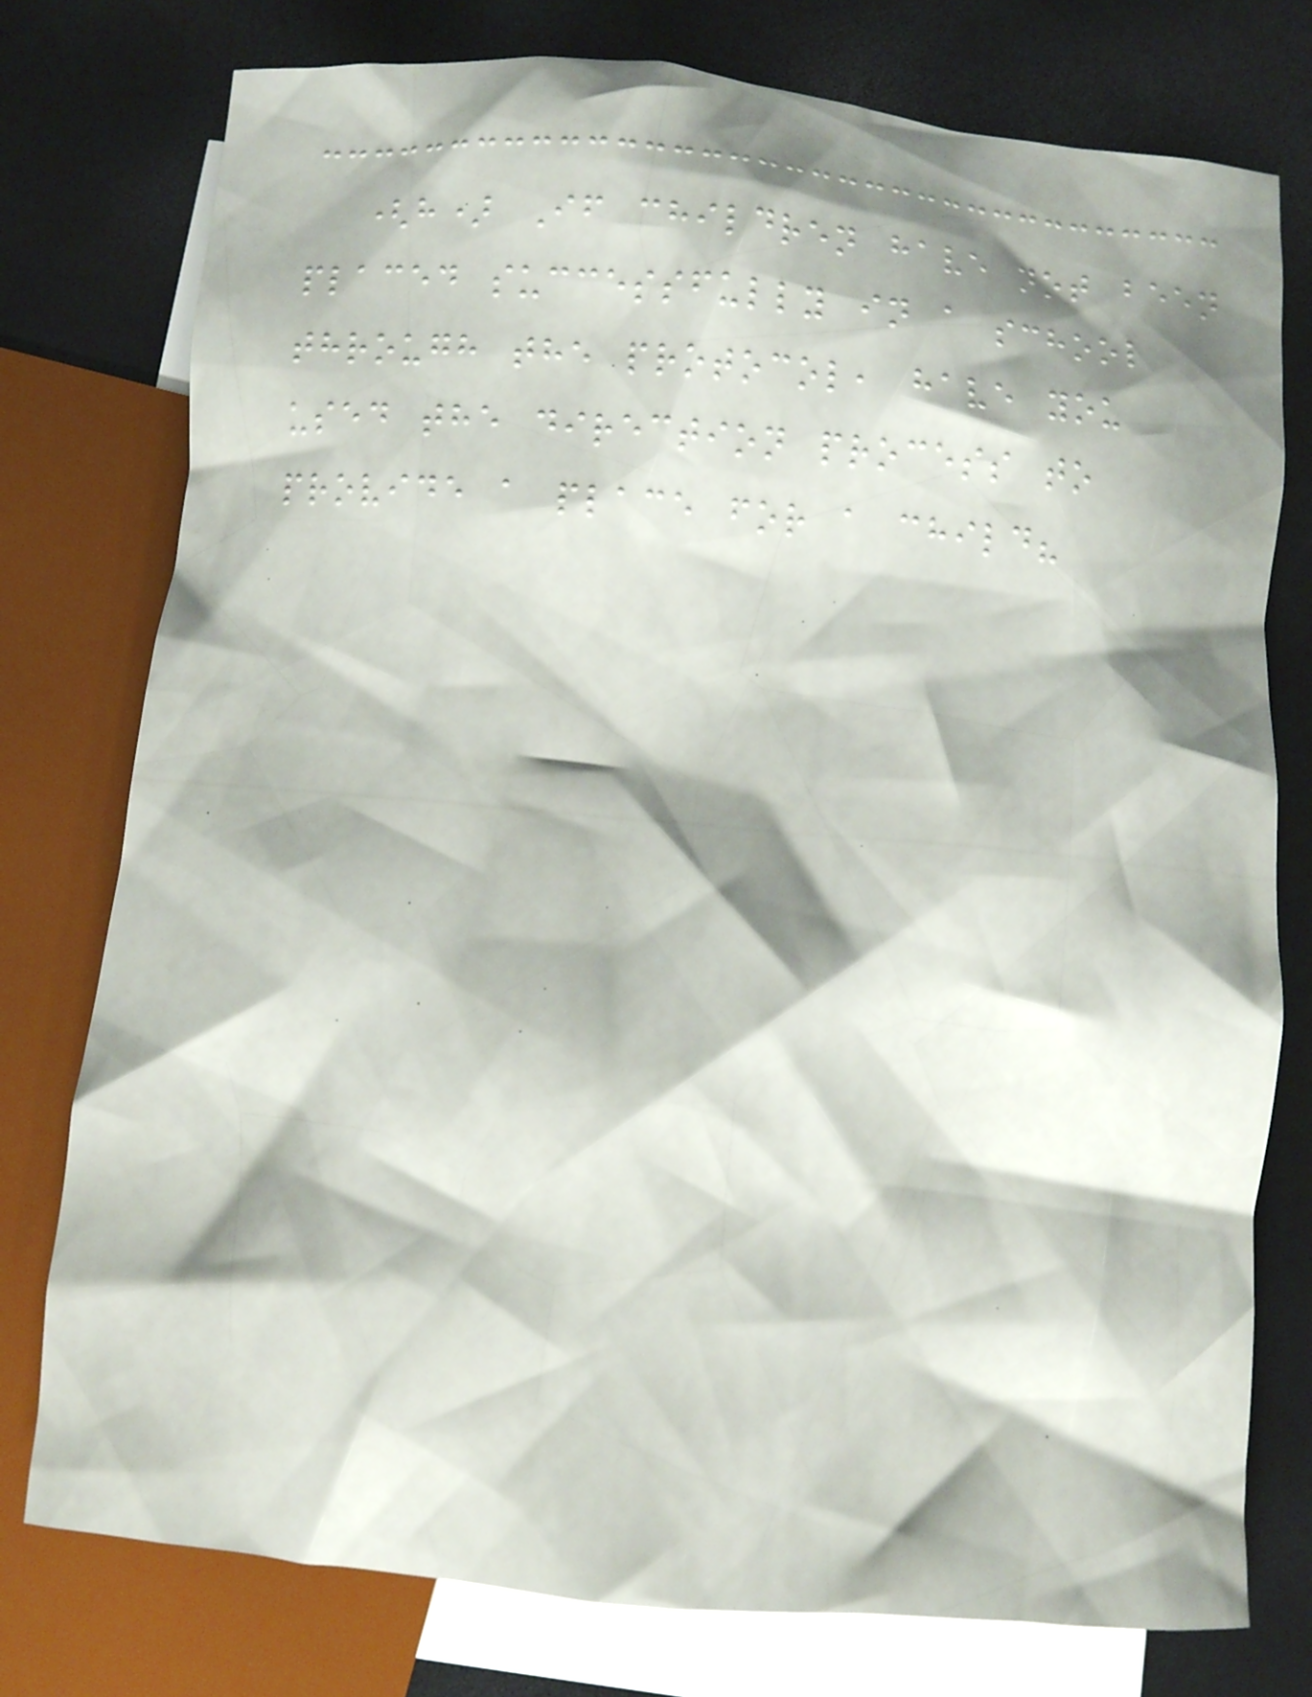(h) If children have not been
placed successfully in a school
through the protocol, have you
used the direction process to
provide a place for a child?
